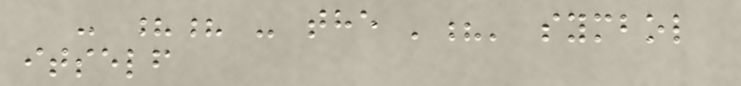- ?? - the '?' symbol
itself
